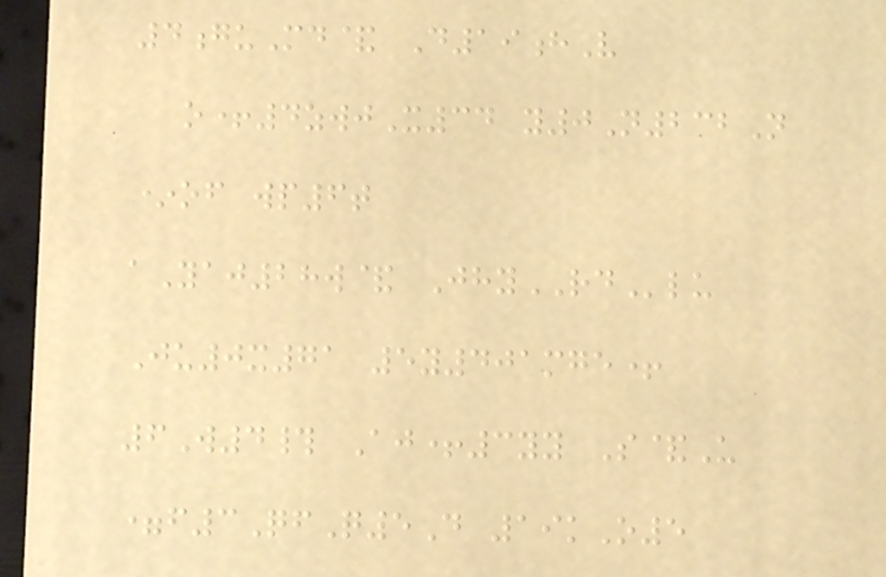4guMd& D19hV
o+4zwjX34 y0N232N
*of wp6t
aYaj28w& JhyRDlu
Ju0x71 5y401mge+
6W4# Aj+3yy S&U
=f3QfQ5D 19kO5
